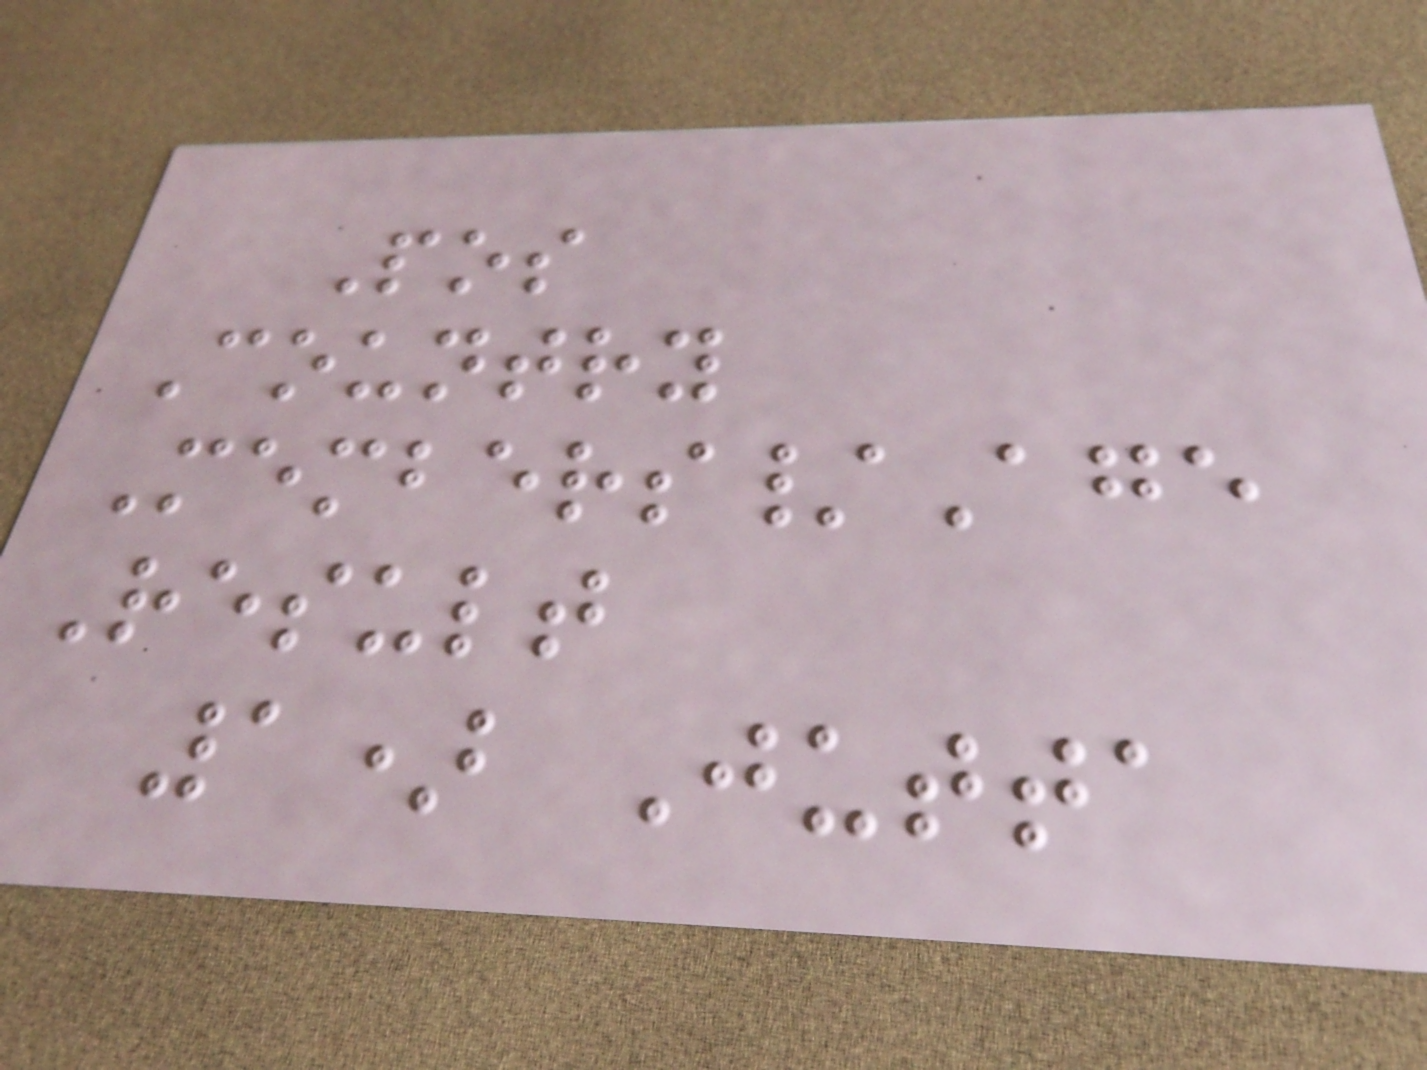Pos
Country
Members/Age
Result
1) Jutta
